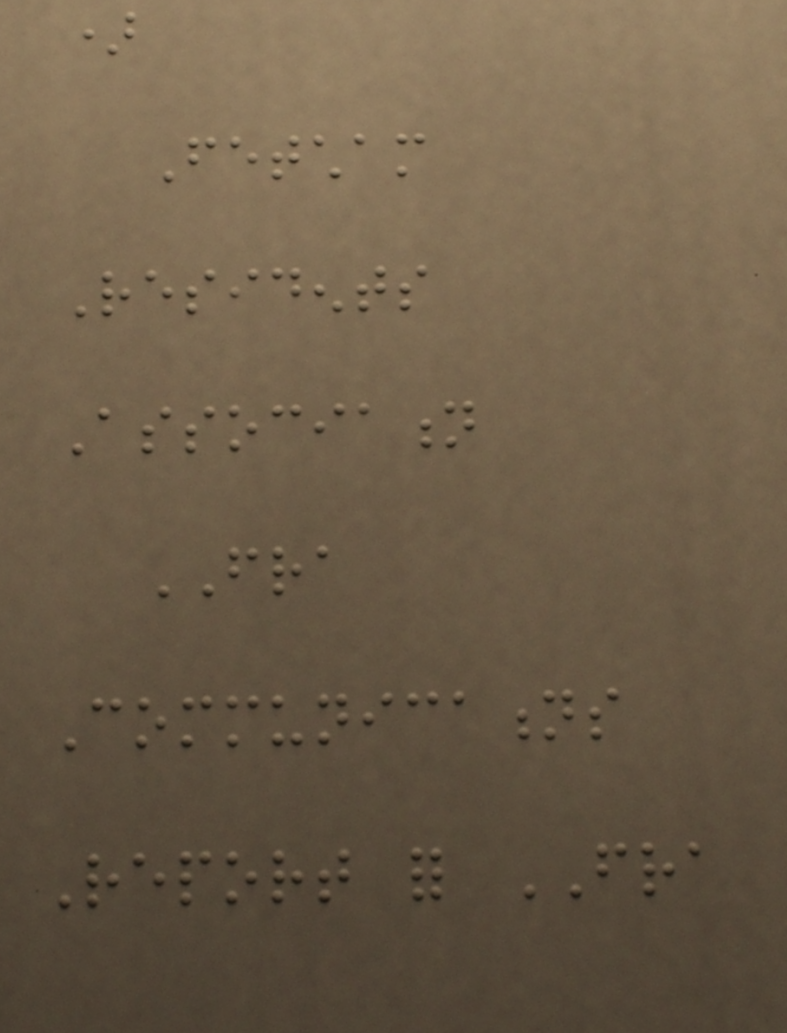)
Fetcham
Residents
Association
FRA
Communications
Report for FRA
